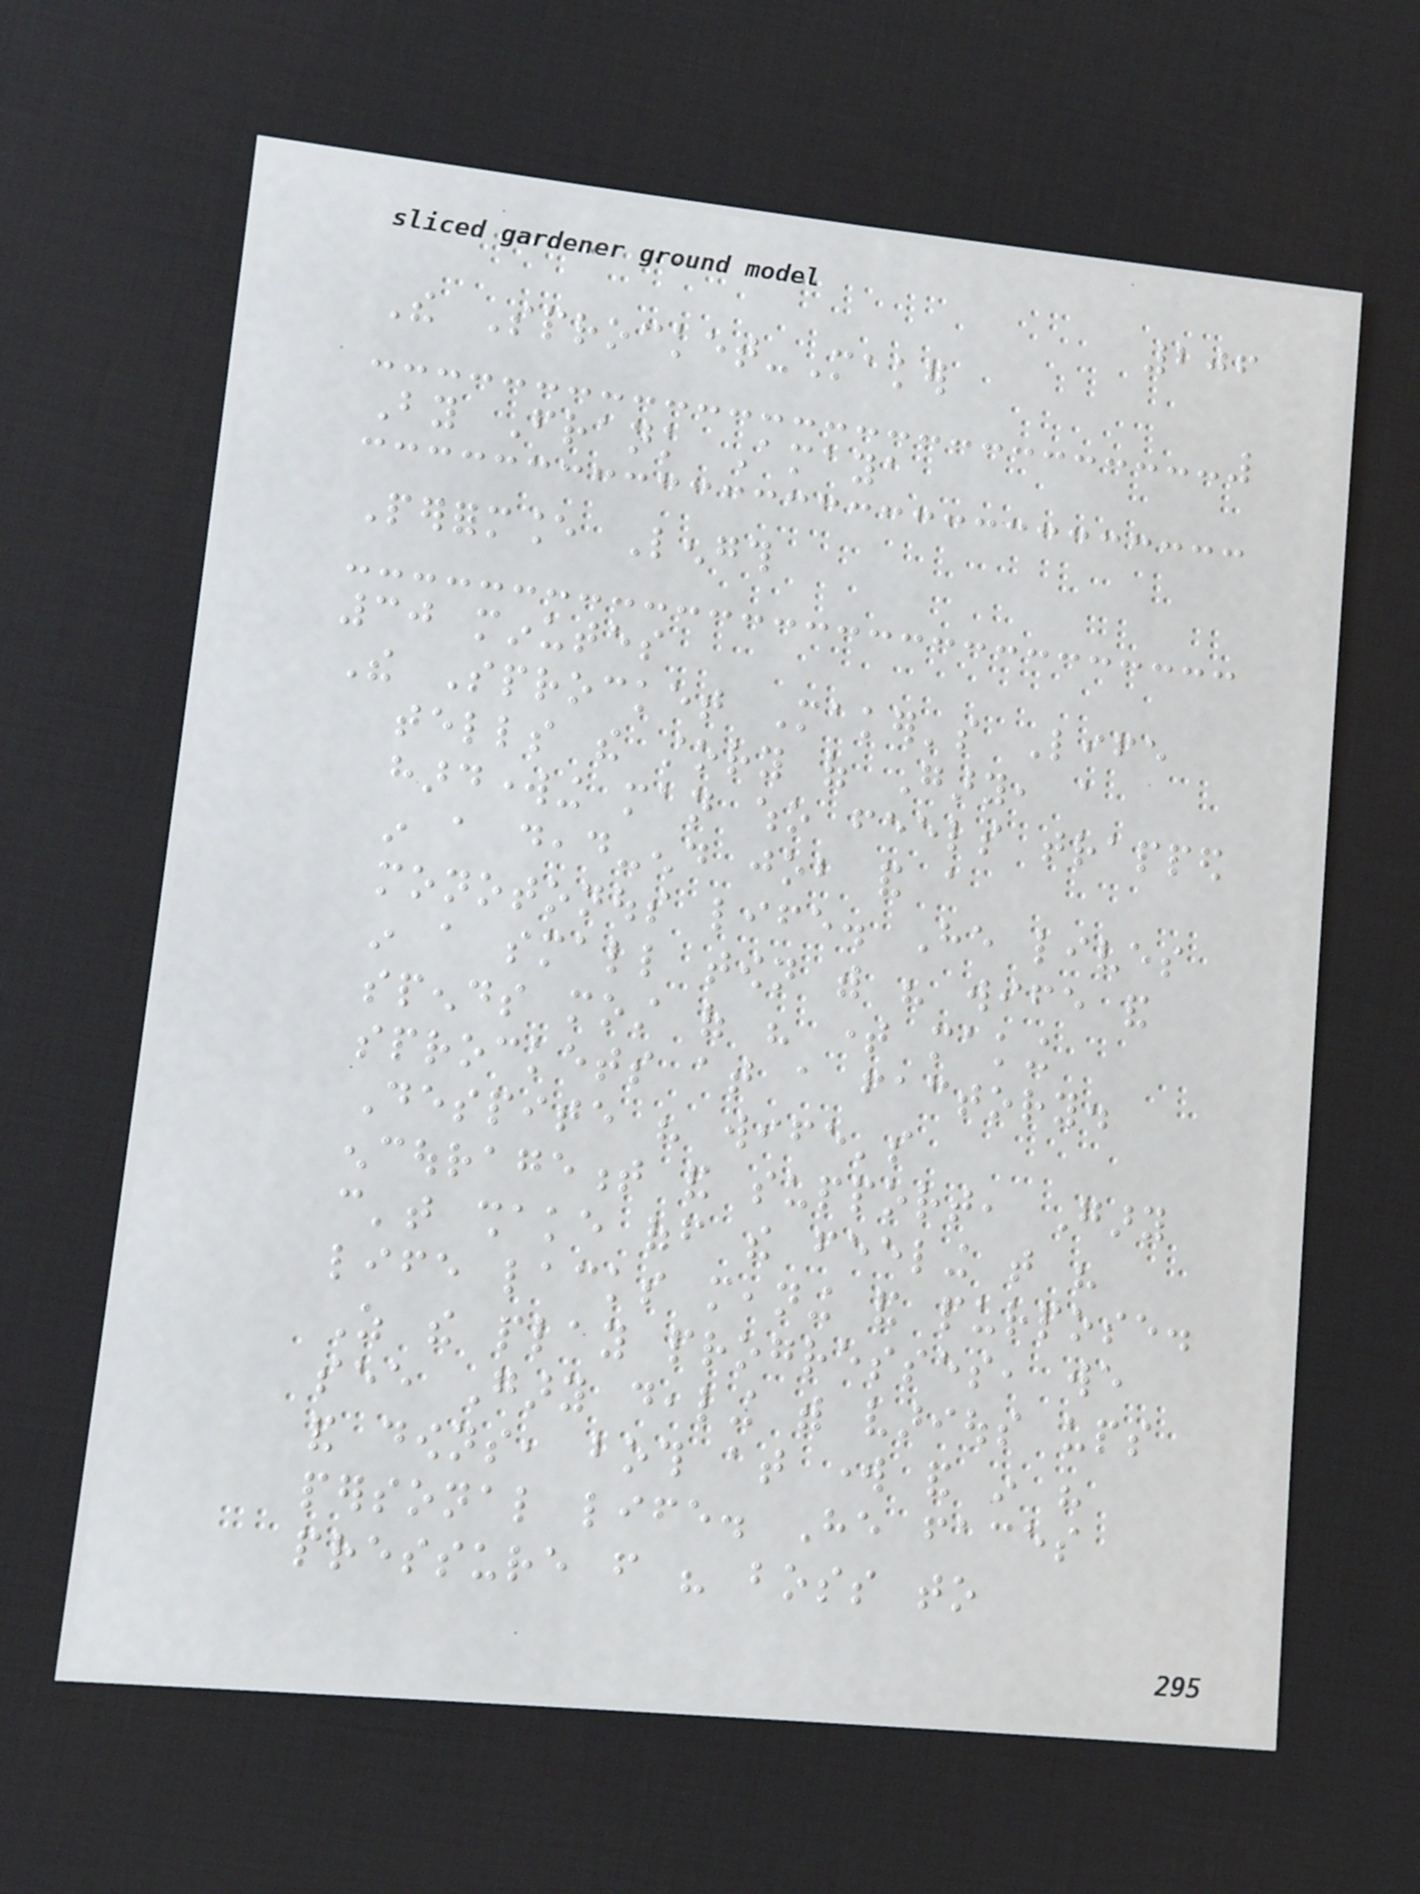206
The Sprocket-Maker
By Frank Amaya
Performance Length
30 minutes
The Sprocket Maker's Life
tells the story of Gary, a
hardworking man who feels trapped
in a dead-end job and a
monotonous life. He lives
in a small town with his wife and
spends most of his time making
sprockets at a factory.
Despite his wife's
encouragement and support, Gary
can't shake off the feeling that his
life lacks meaning and purpose.
As the play progresses, we
see Gary dealing with various ups
and downs, both at work and in his
personal life. He faces
pressure from his boss to
